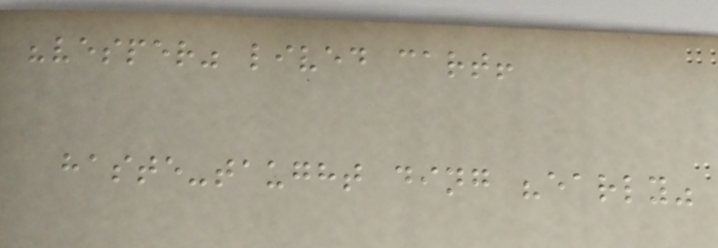"vesper" lived cart!
haste-taught ding "early"
